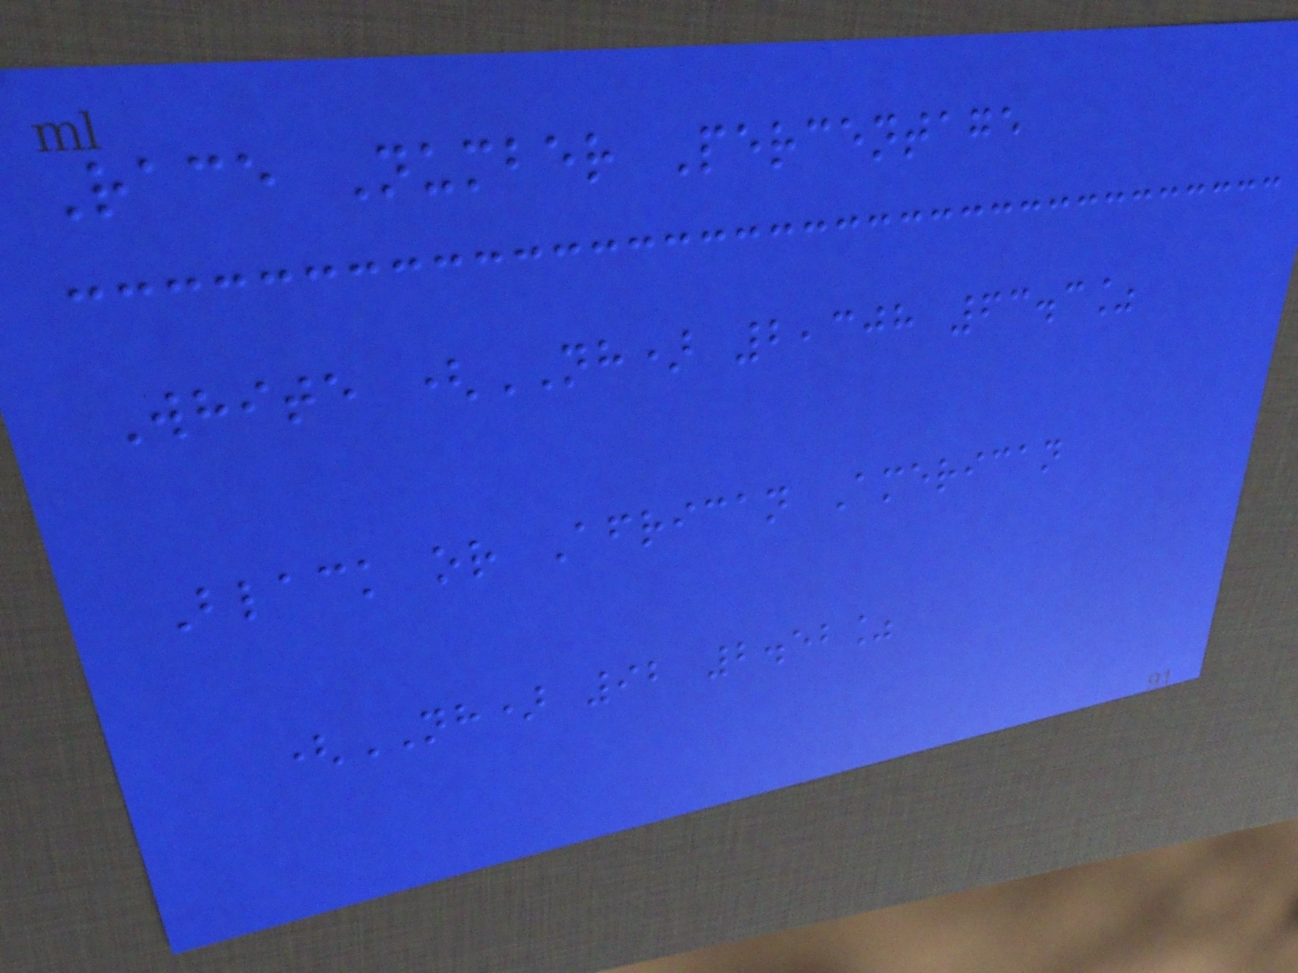Race Number Percentage
White (NH) 2,308 63.3%
Black or African American
(NH) 92 2.52%
